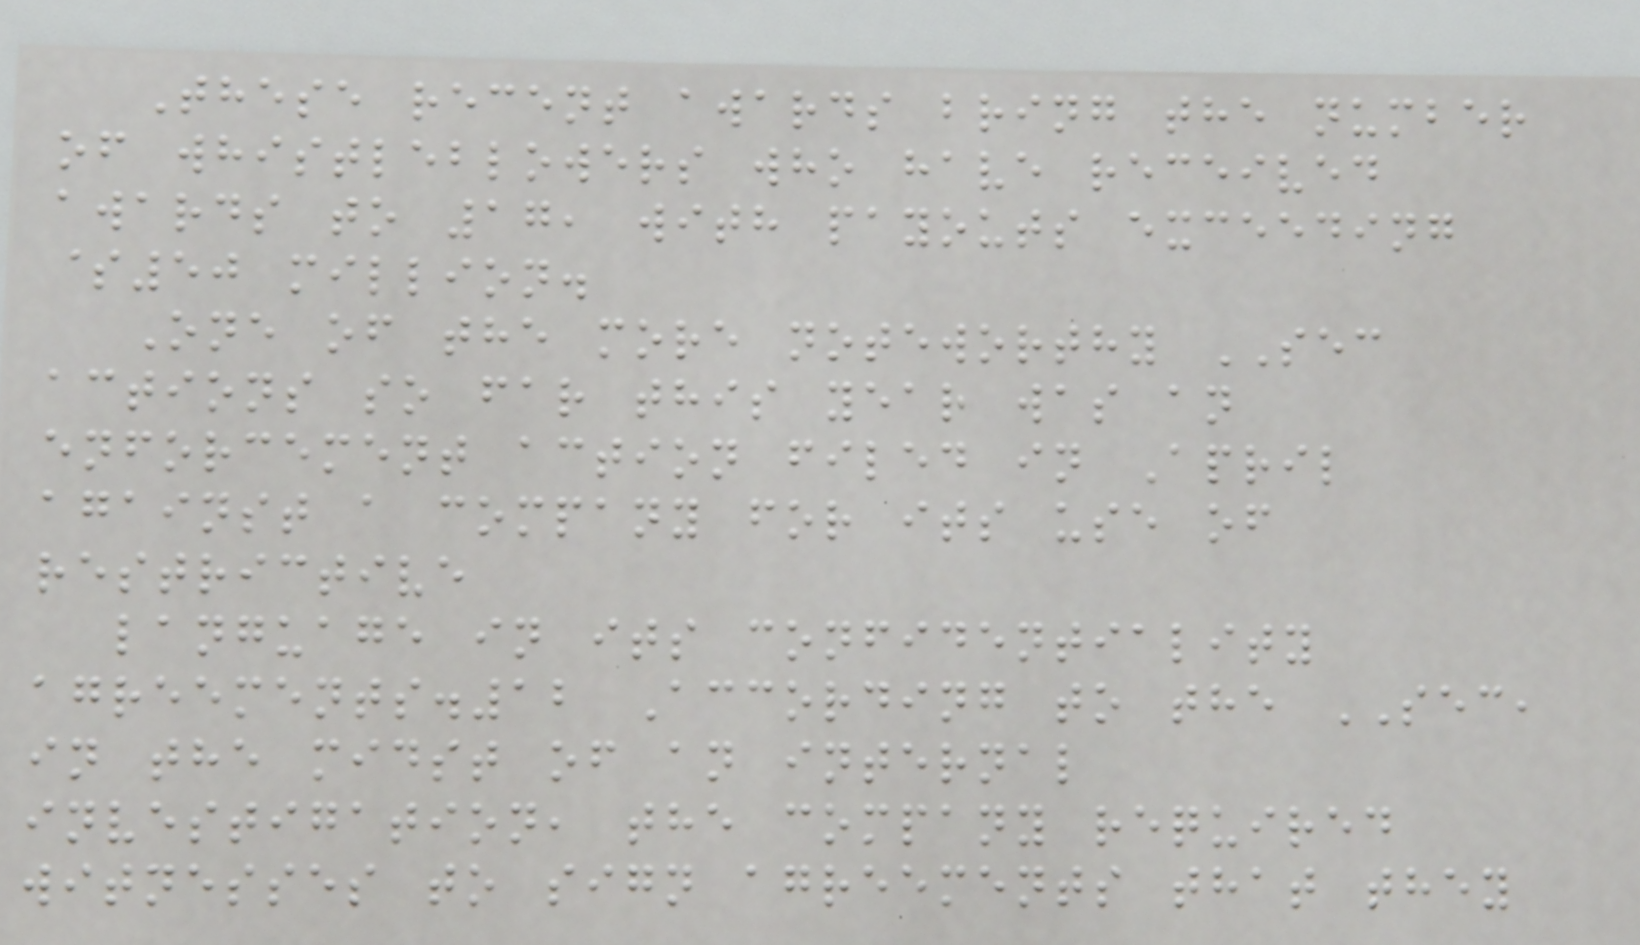These recent awards bring the number
of whistleblowers who have received
awards to 17, with payouts exceeding
$50 million.
One of the more noteworthy SEC
actions so far this year was an
enforcement action filed in April
against a company for its use of
restrictive
language in its confidentiality
agreements.12 According to the SEC,
in the midst of an internal
investigation, the company required
witnesses to sign agreements that they
